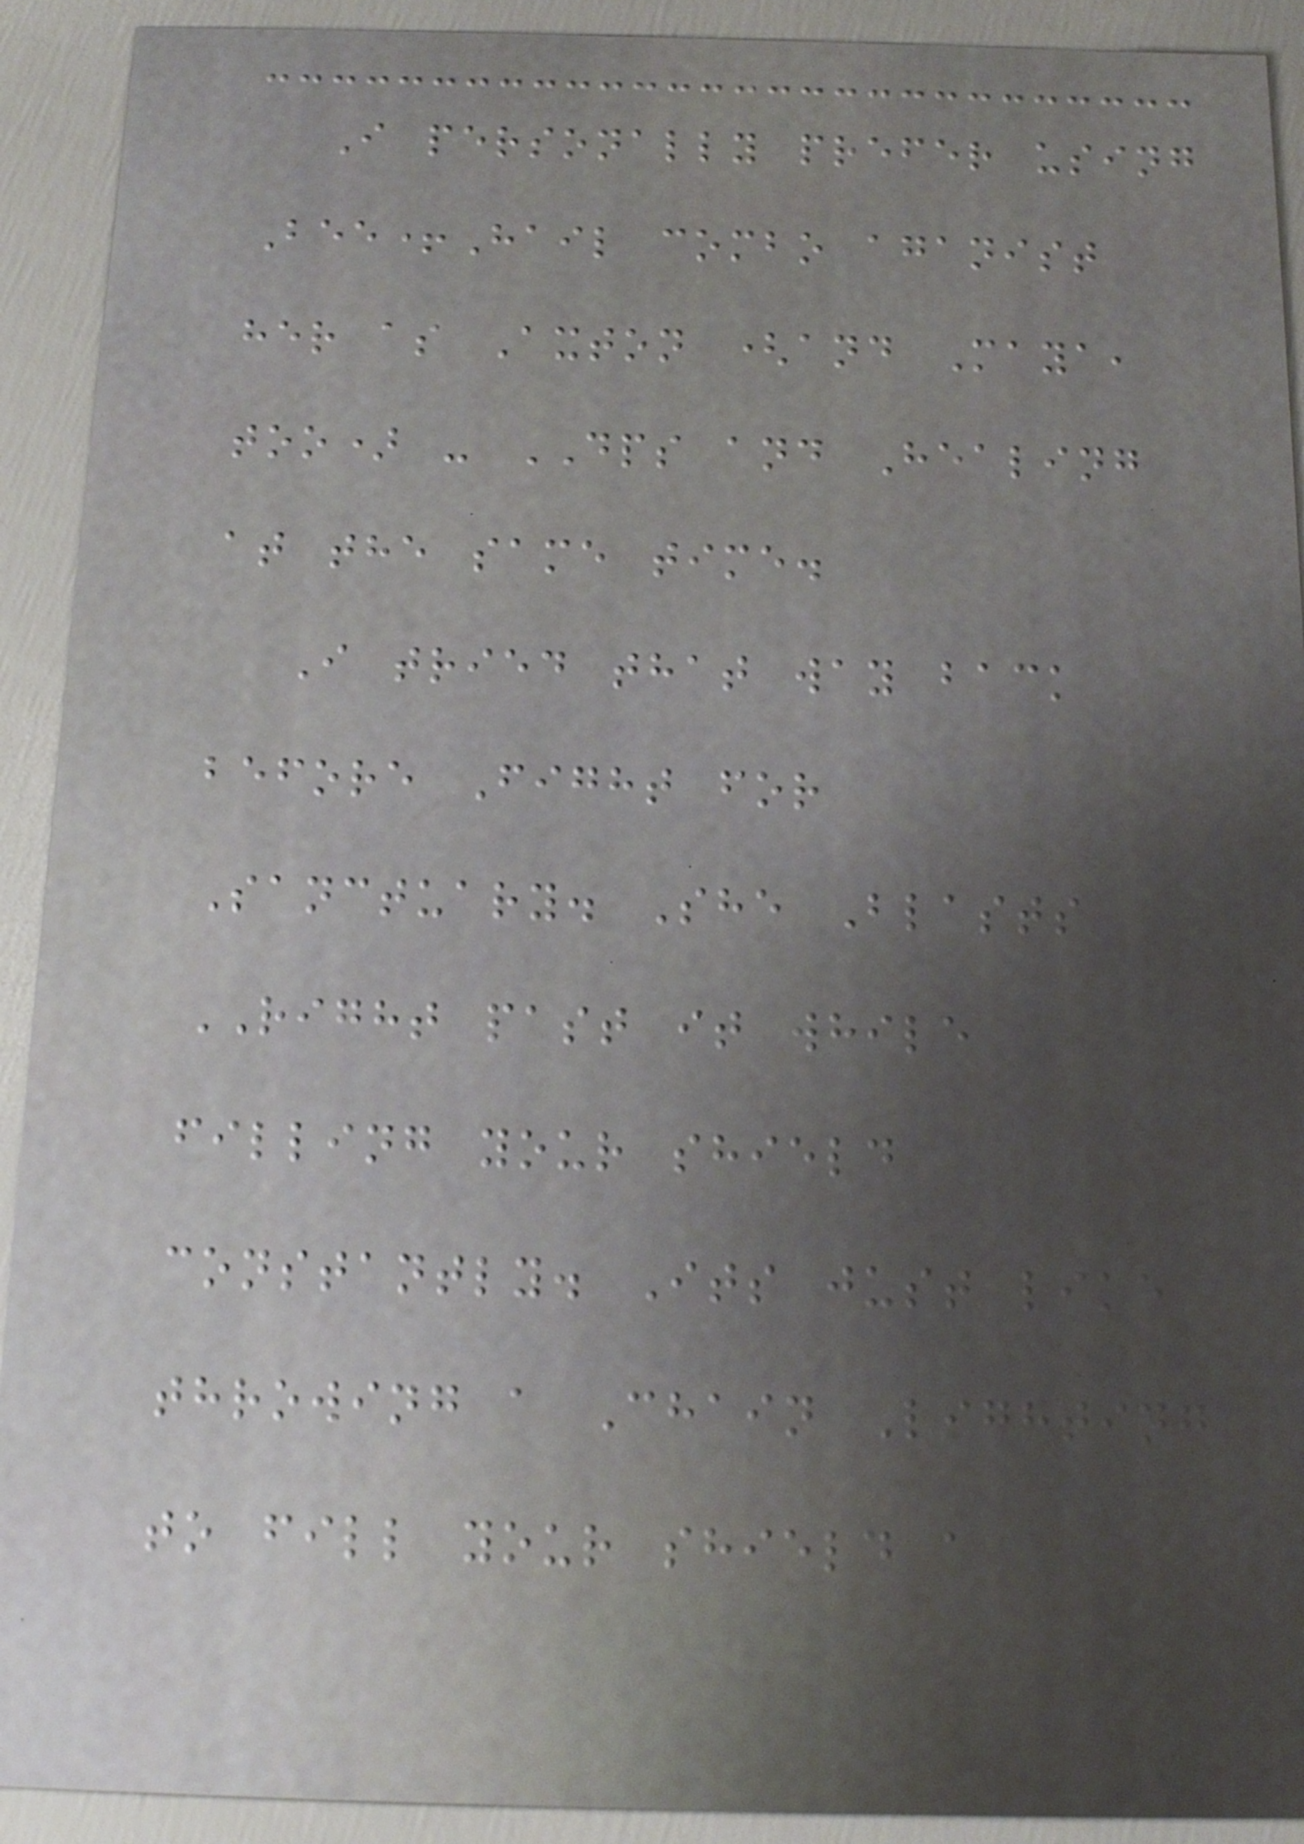I personally prefer using
Bee+Hail combo aganist
her as Axton (and Maya,
too) - DPS and Healing
at the same time.
I tried that way back
before Fight for
Sanctuary. She Blasts
RIGHT past it while
filling your shield
constantly. Its just like
throwing a Chain Lighting
to fill your shield a
